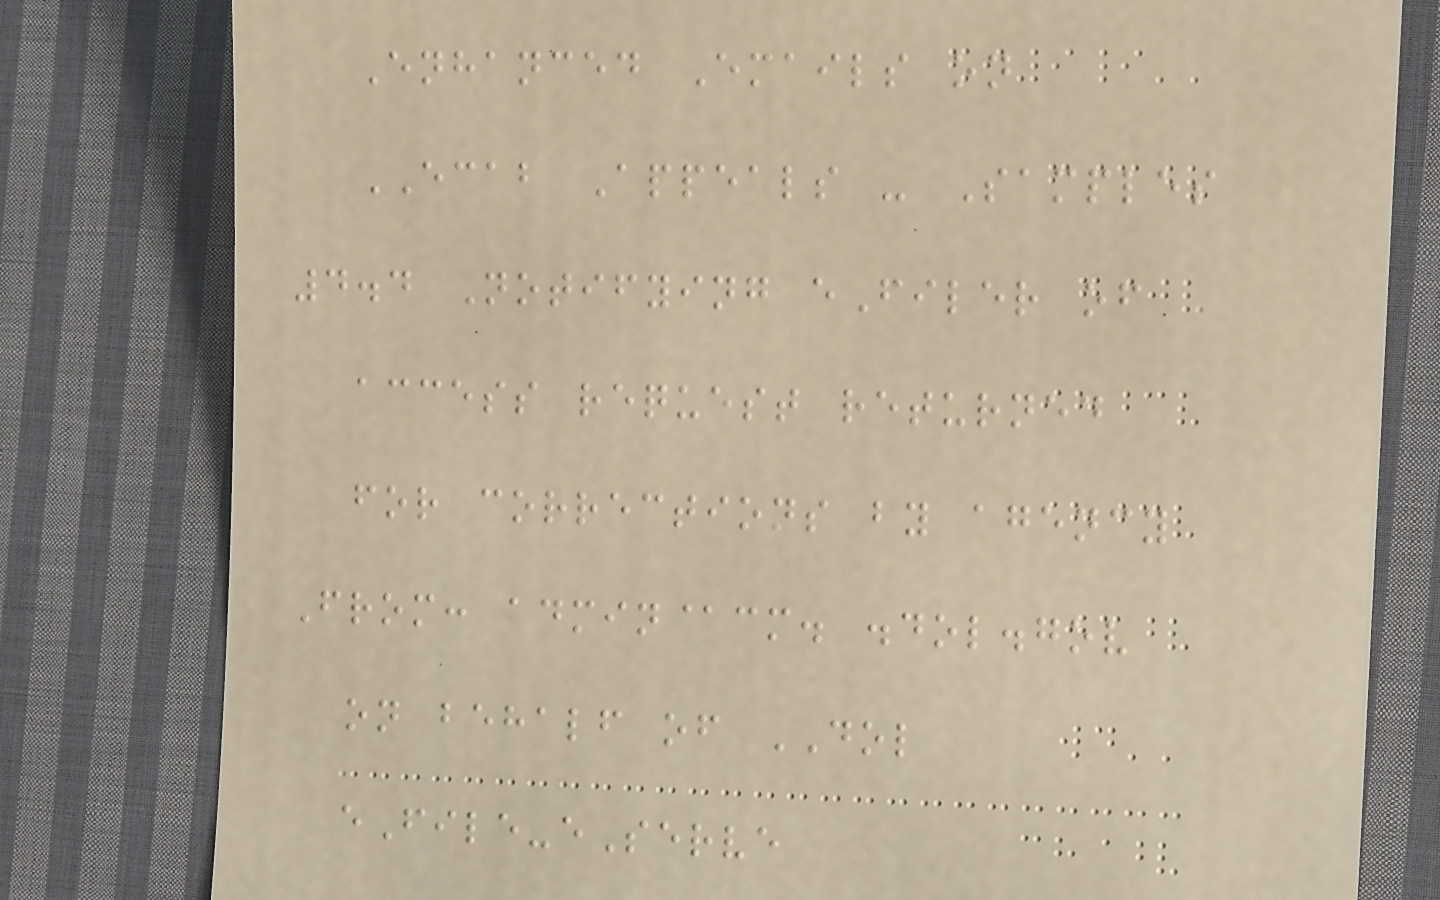Enhanced Emails on
ECAB Appeals - Samples
4.4 Notifying eFiler of
access request returned
for corrections by agency
From: admin@cm. .dol.gov
on behalf of DOL
eFile-eServe
